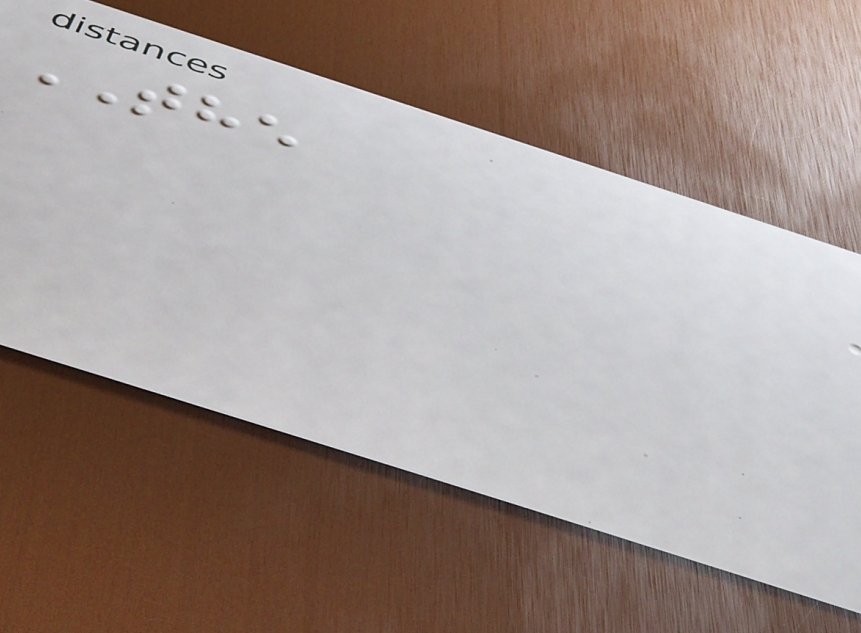THE
